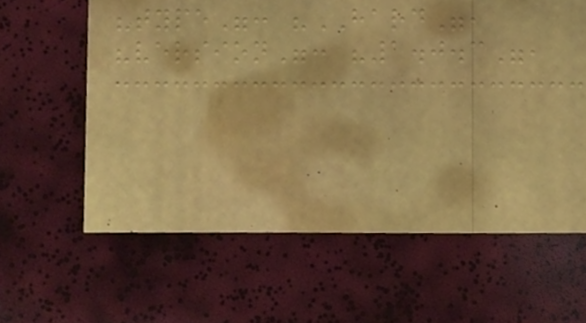"type": "HARD",
"version": "1.0.3",
